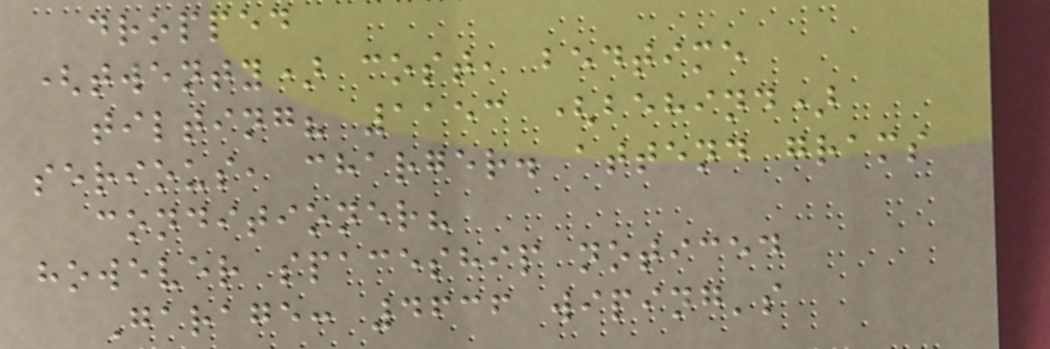dropped
(twenty) cost, bedtime
tilting? 1153 (behind)
serious, charger. attend grams
conditioner?
however spaceship noticed
Garage: 4636 wiping's
